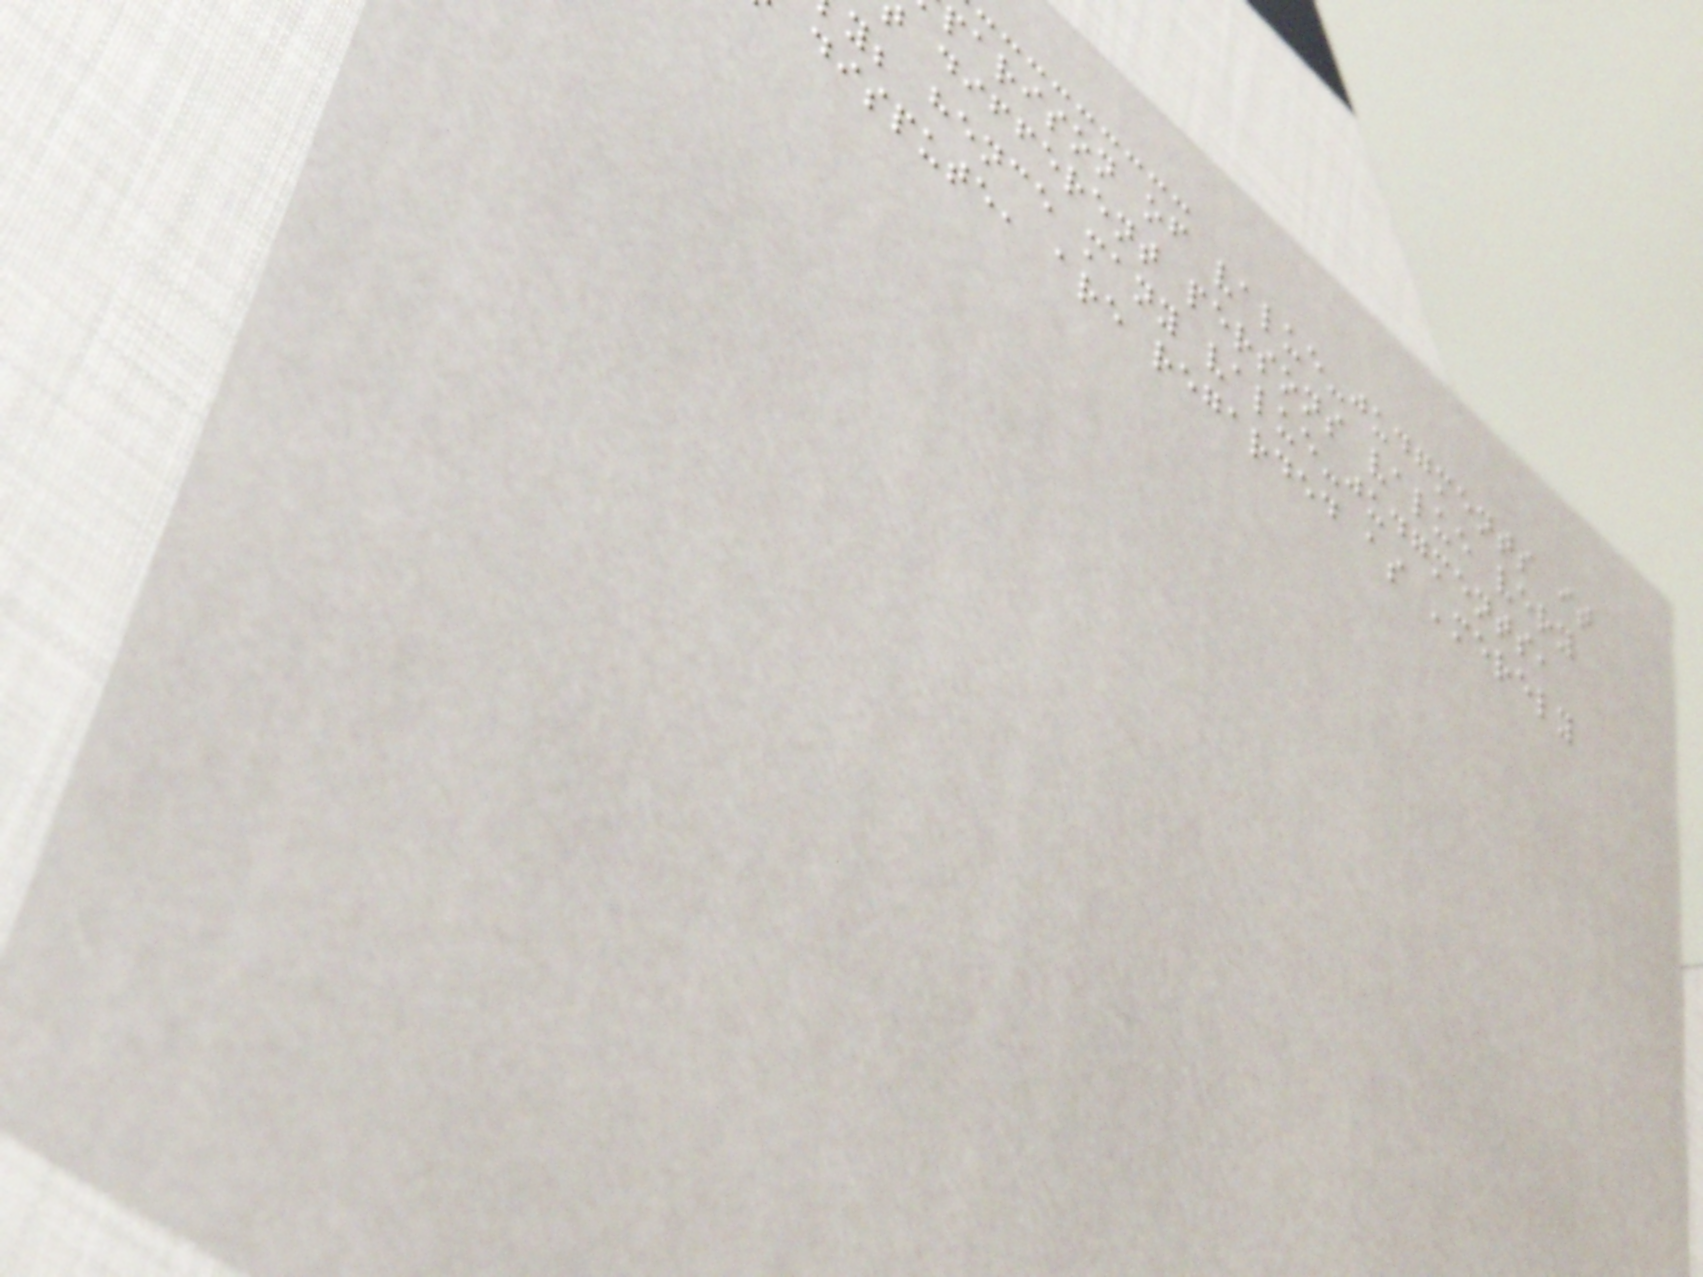parison of value-judgments it
different persons value very
y; hence many value-judgments,
dispute, are regarded as 'merely
